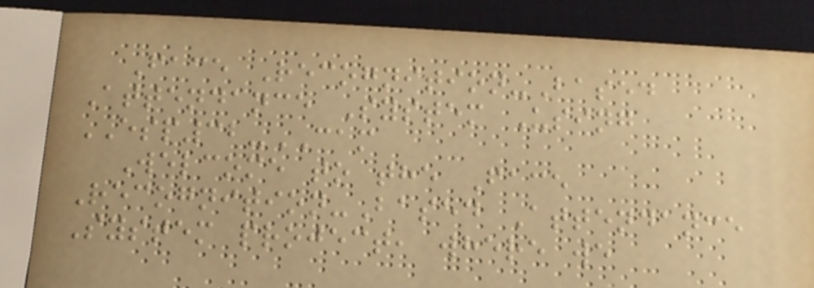Face Recognition-Based
Attendance System Using
ESP32-CAM
Welcome to the Face
Recognition-Based Attendance
System project, where we
